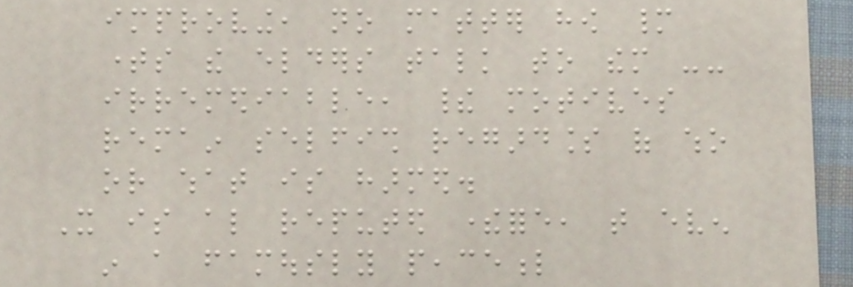improving, no matter how many
times the elders talk to them --
irremediable, their motives
remain selfish regardless of who
or what is harmed.
It is also reputed therefore, that even
in a famously peaceful
